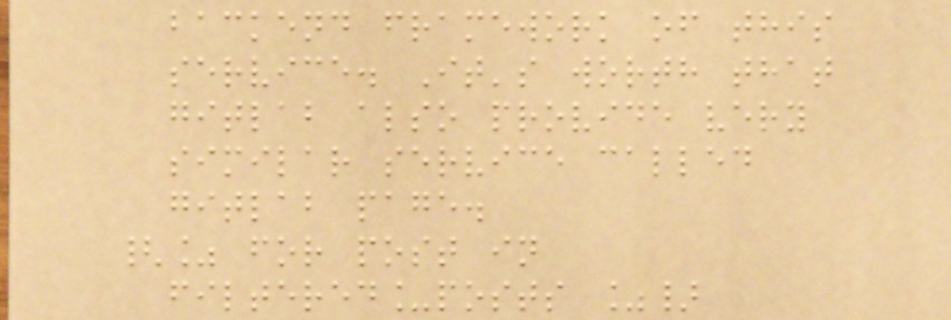backend framework of this
service. It's worth that
gitlab also provide very
similar service called
gitlab page.
{% for post in
filtered_posts %}
